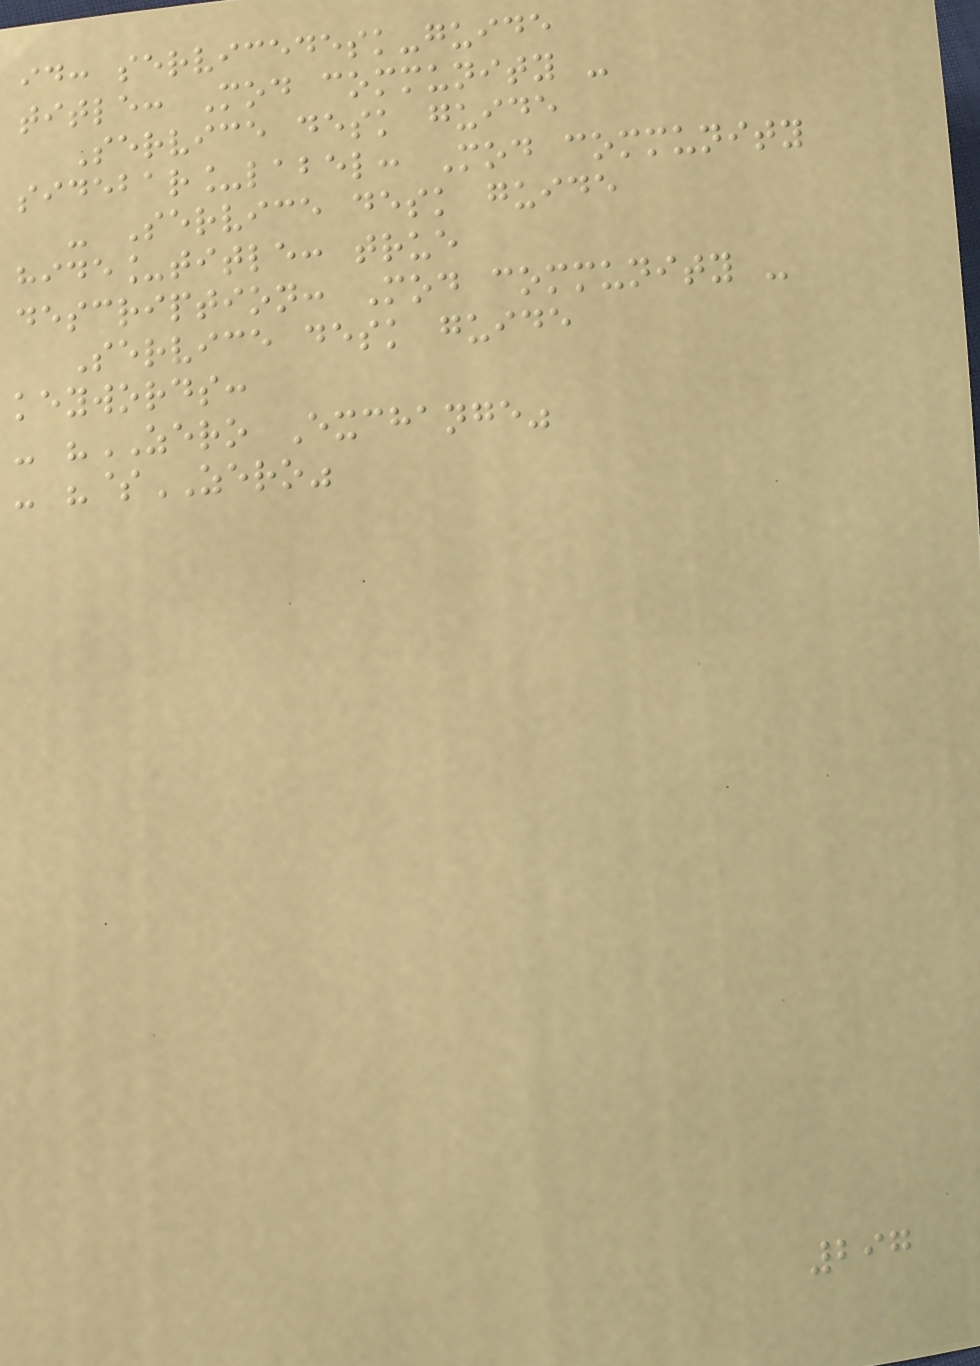id: servicedesk-guide
title: Mod community -
Service desk guide
sidebar_label: Mod community
- Service desk guide
hide_title: true
description: Mod community -
Service desk guide
keywords:
- "ZERO Exchange"
- "$ZERO"
297
